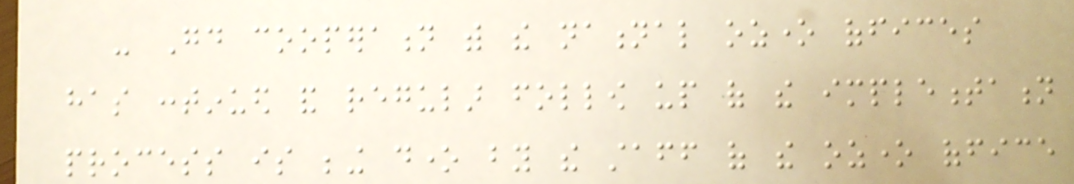- Good cooperation with the national ozone offices
has continued and regular follow up of the implementation
process is being done by the staff of the ozone office
